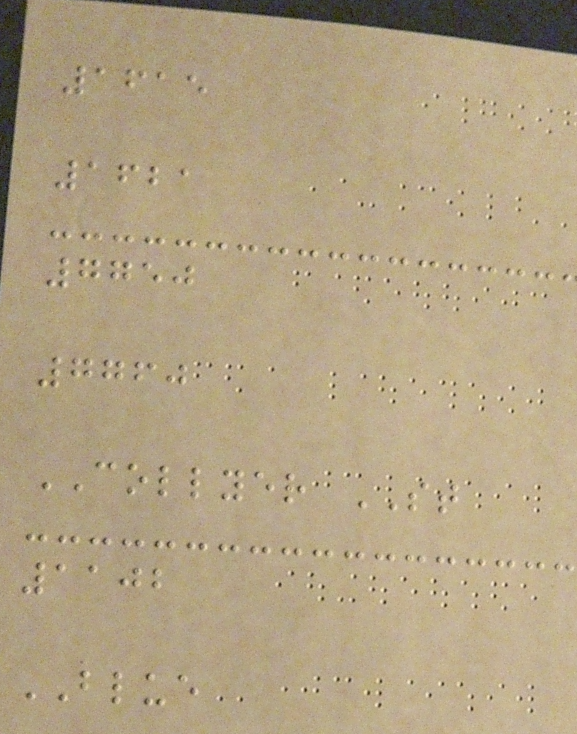1615
1621
7750
7760
COLLYER ST
1102
BLUE
